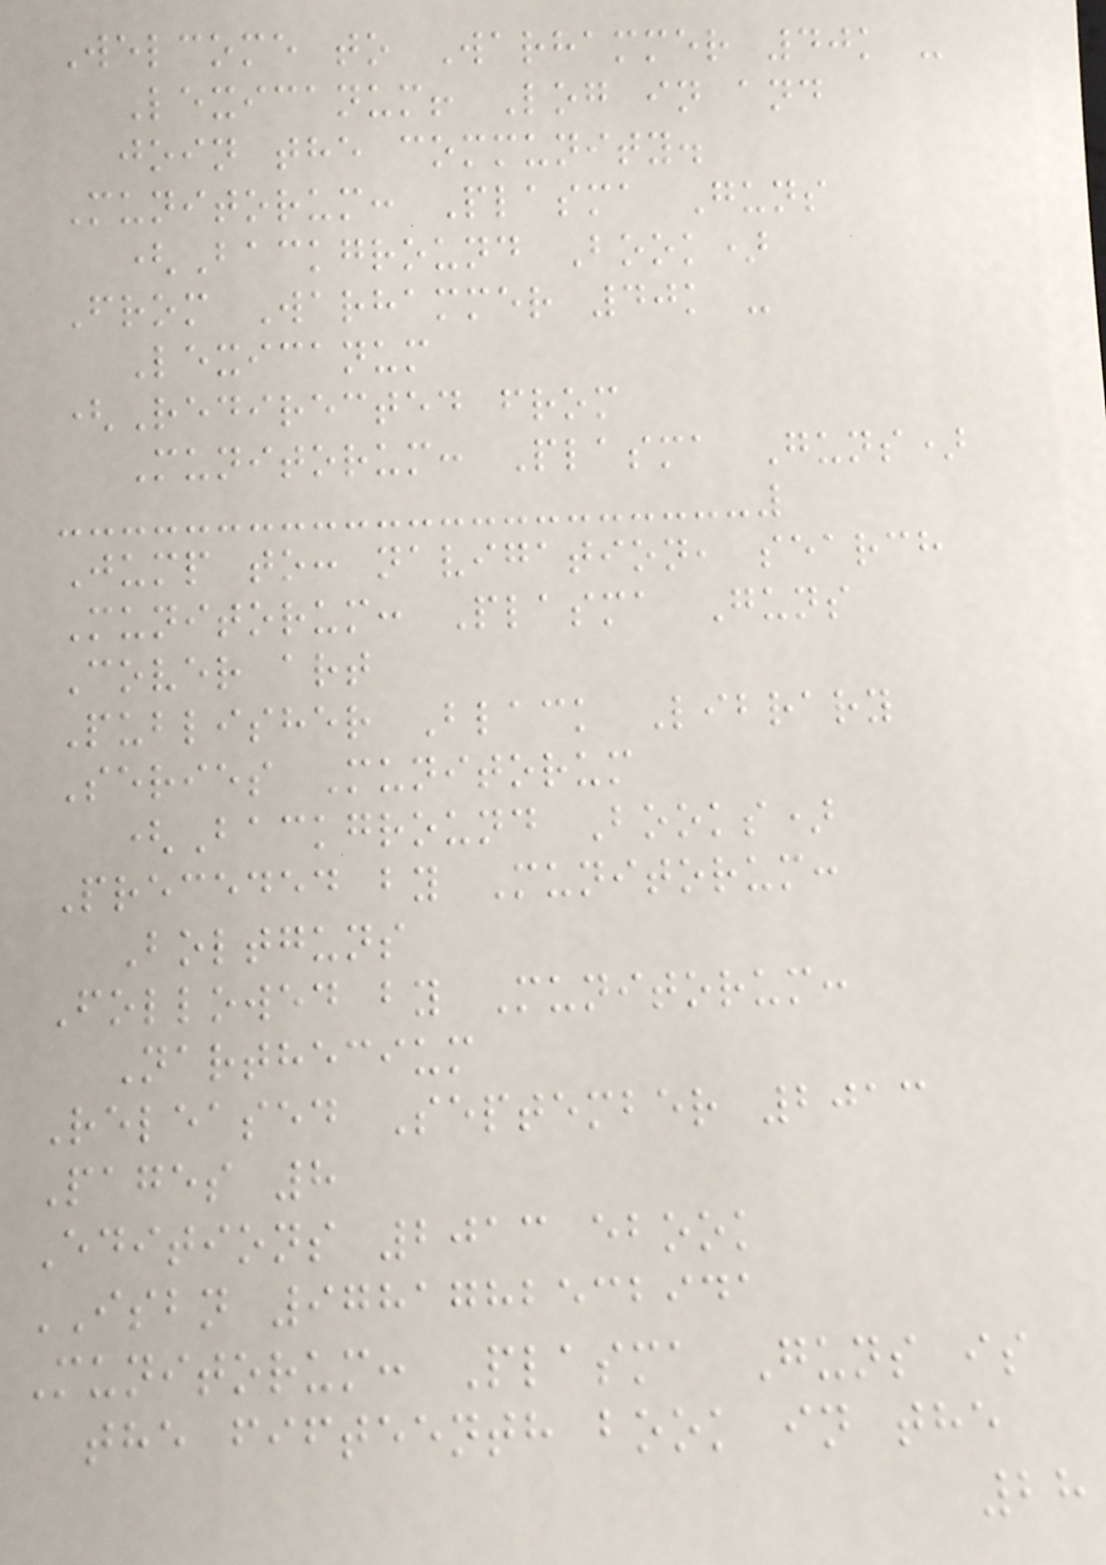Welcome to Warhammer 40k -
Lexicanum! Log in and
join the community.
Munitorum: Plasma Guns
(Background Book)
From Warhammer 40k -
Lexicanum
(Redirected from
Munitorum: Plasma Guns)
Jump to: navigation, search
Munitorum: Plasma Guns
Cover art
Publisher Black Library
Series Munitorum
(Background Books)
Preceded by Munitorum:
Boltguns
Followed by Munitorum:
Narthecium
Released September 2013
Pages 8
Editions 2013 ebook
ISBN 9781782532941
Munitorum: Plasma Guns is
the fifteenth book in the
28
